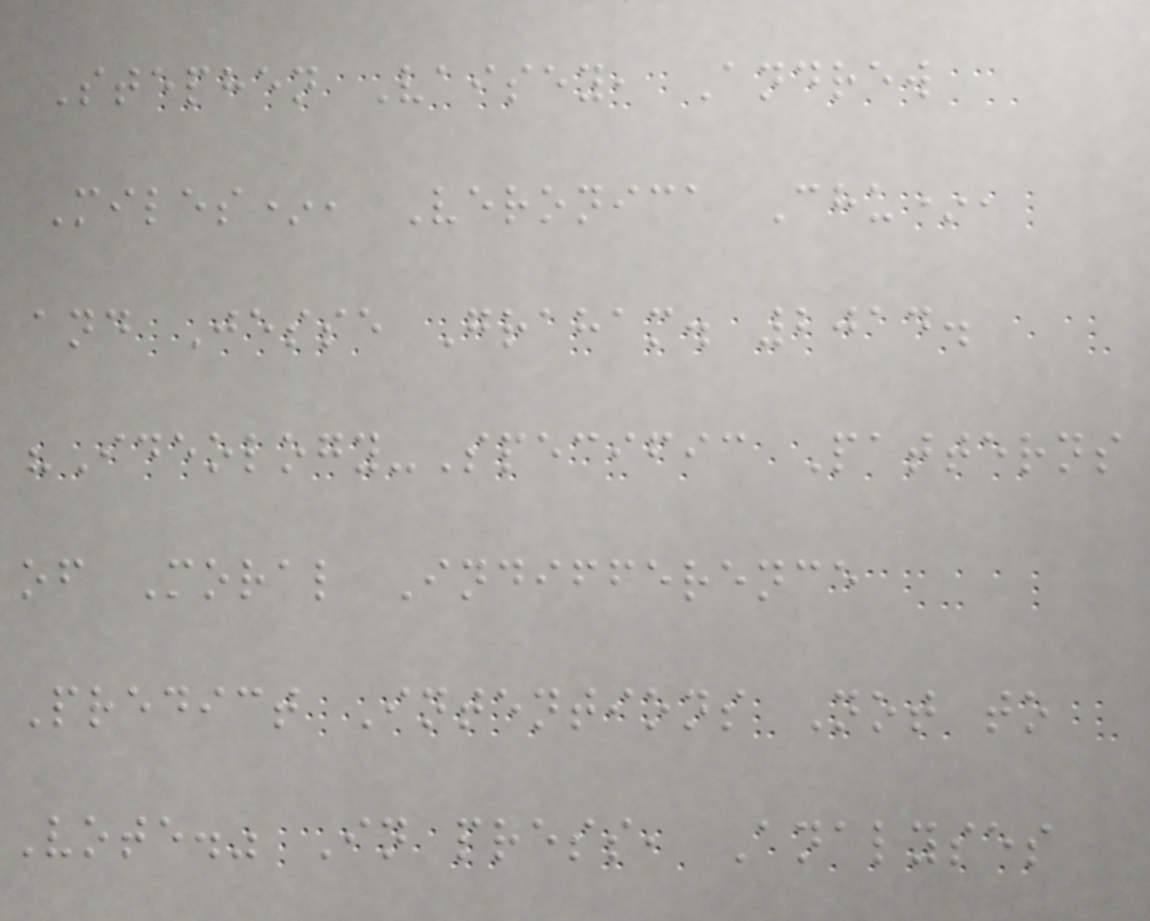Stephen Vaisey, Andrew
Miles*, Veronica Chu*,
and Jesse Graham. 2014.
"Ideology-Specific Patterns
of Moral Indifference
Predict Intentions Not to
Vote." In press, Analyses
